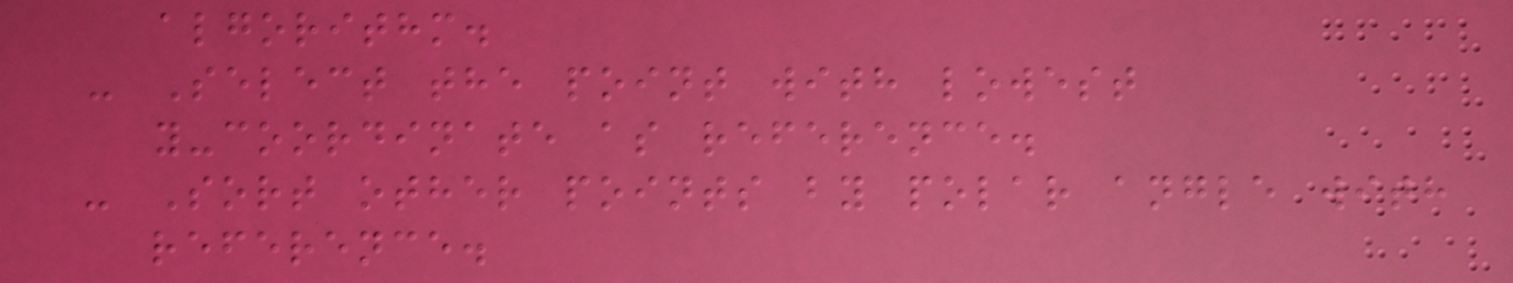algorithm.
- Select the point with lowest
y-coordinate as reference.
- Sort other points by polar angle with
reference.
